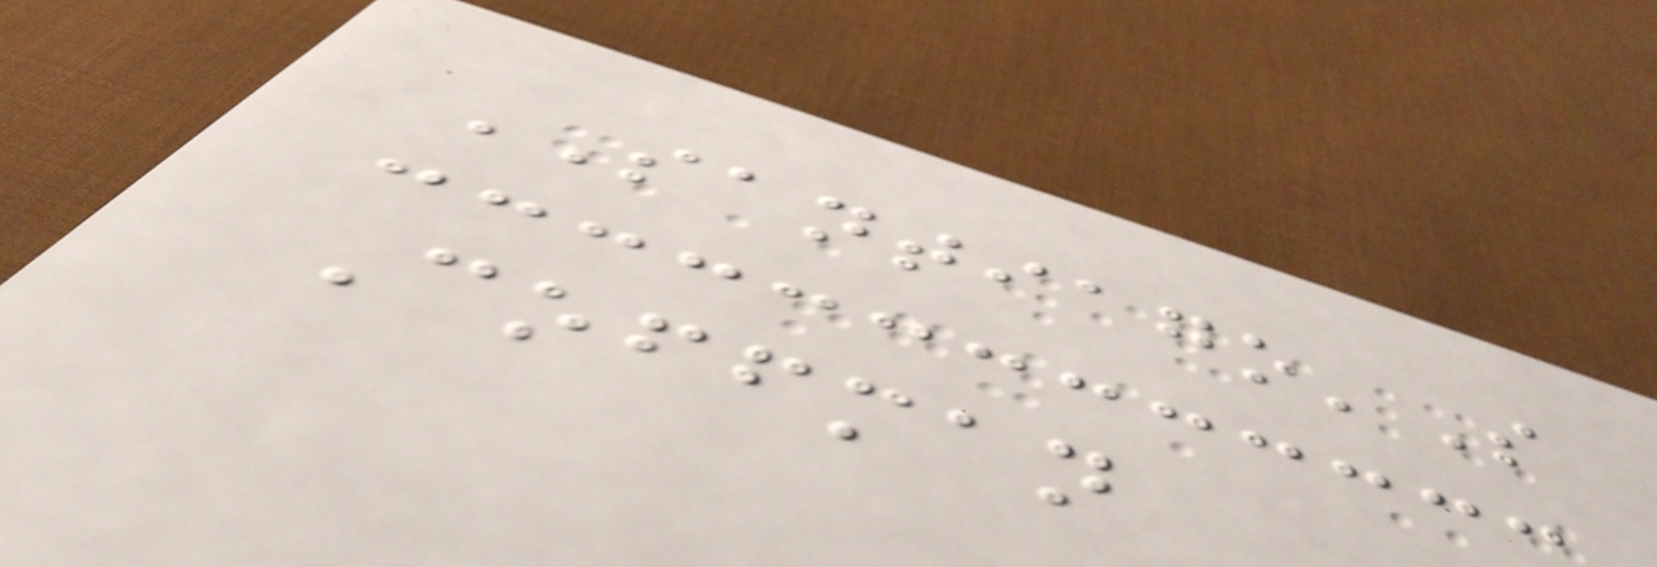SANTIAGO'S
Coffman
